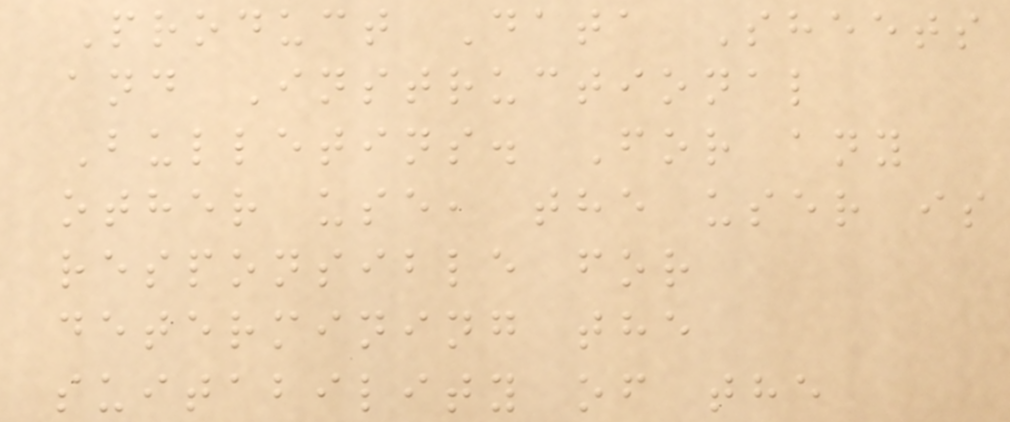Product Data Sheets
and Instructional
Bulletins. For any
other use, the user is
responsible for
determining the
suitability of the
